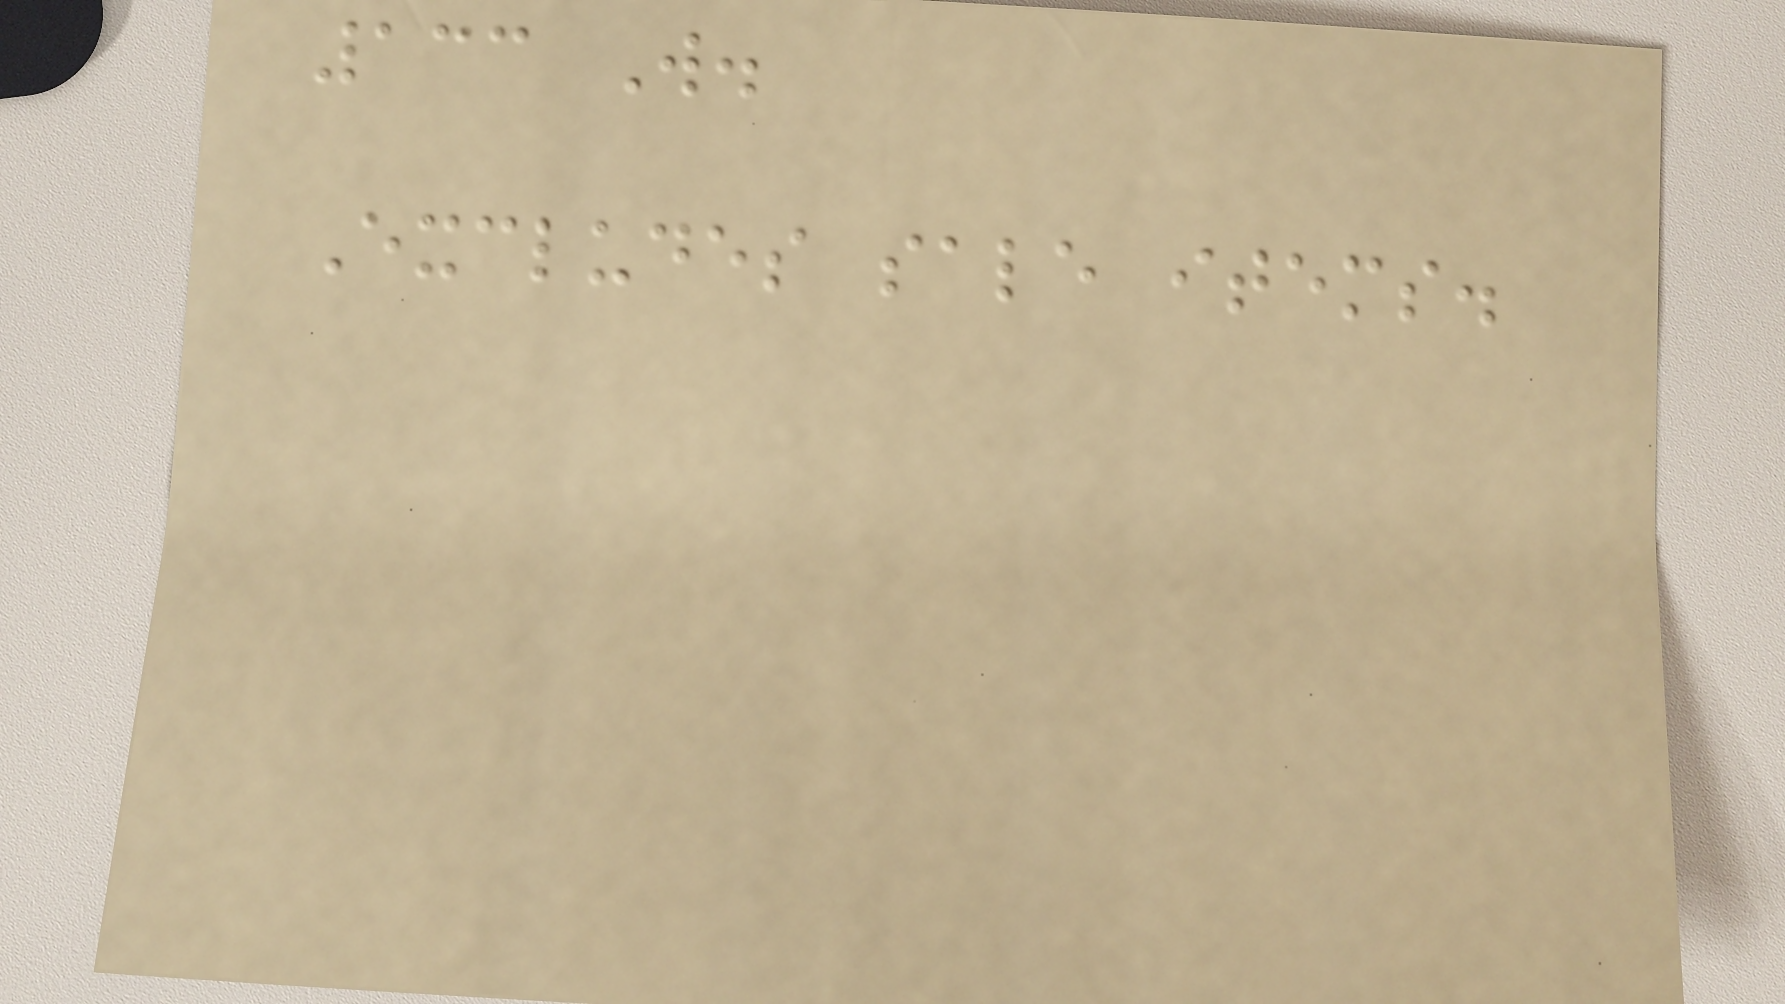133 W.
Excludes sale items.
